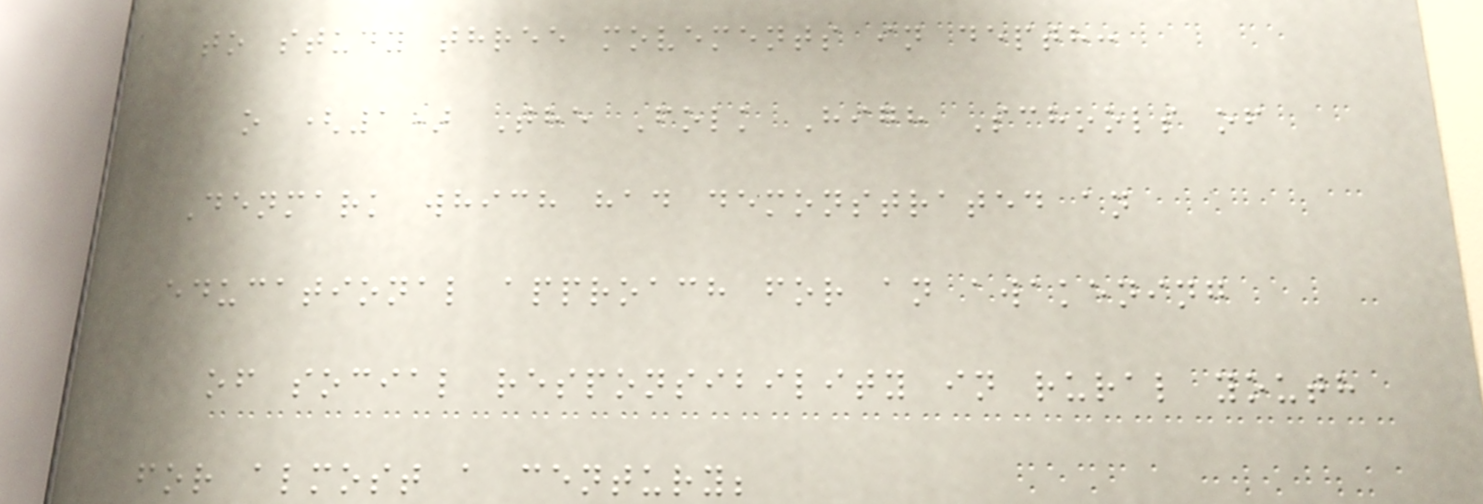to study three movements in depth:
o (1) The Folk High Schools of
Denmark which had demonstrated an
educational approach for an awakening
of social responsibility in rural youth
for almost a century;
